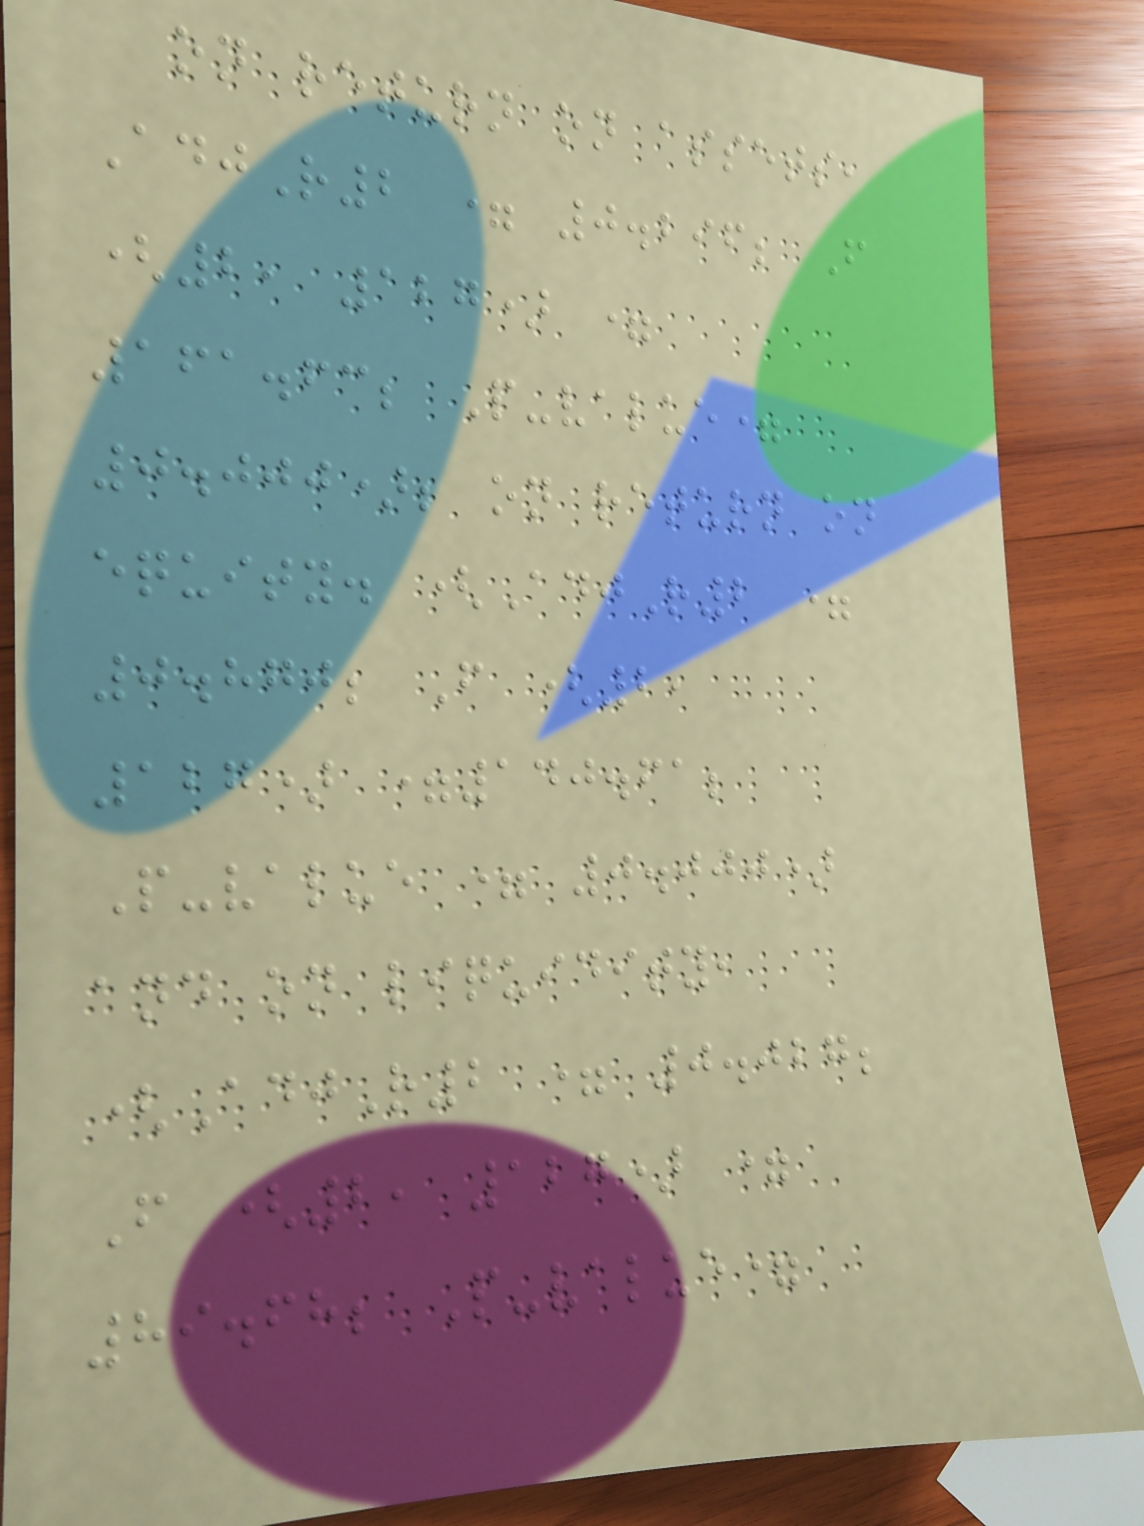on return on assets,
AdjR2 = 0.296; F
(2, 127) =
161.63; P-value=
0.000); on return on
equity. (AdjR2 =
0.870; F (2,
127) =140.61;
P-value = 0.000)
and on liquidity,
(AdjR2 = 0.027;
F (2, 127) =
89.68; P-value=
